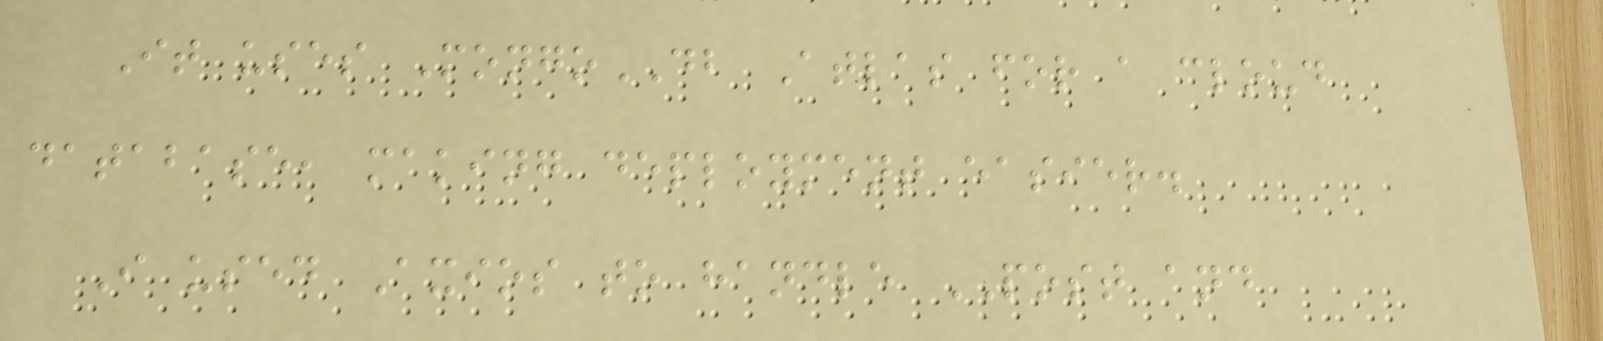It uses MongoDB Atlas for a cloud
database, making deployment easier.
I used Axios to handle POST and
